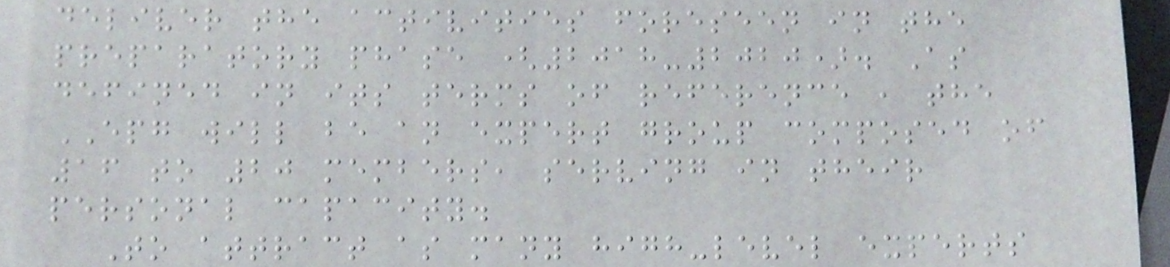deliver the activities foreseen in the
preparatory phase (2018-2020). As
defined in its terms of reference , the
EPG will be an expert group composed of
16 to 20 members, serving in their
personal capacity.
To attract as many high-level experts
